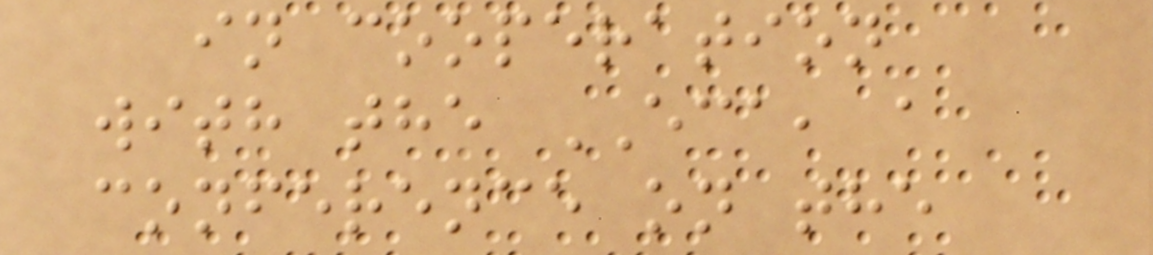in cooperation
with the ECA, a
conference on the
